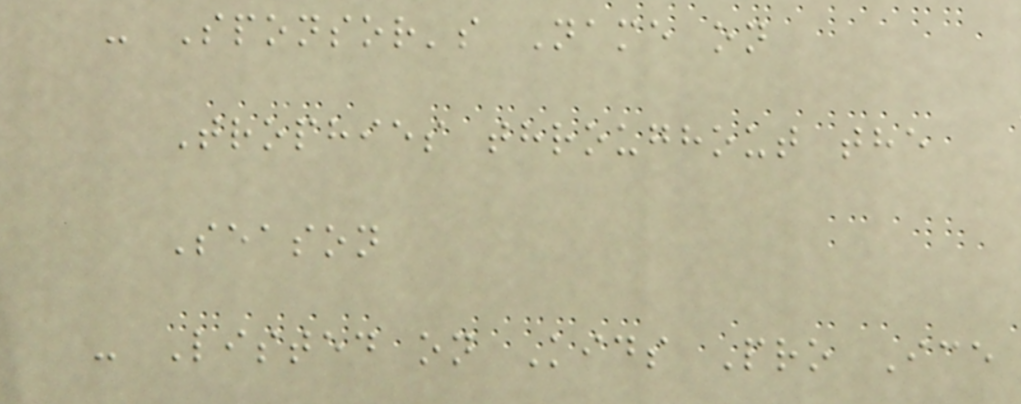- Sponsor's Name on
Trophies throughout the
Season
- Listed on Kids Pro Ice
